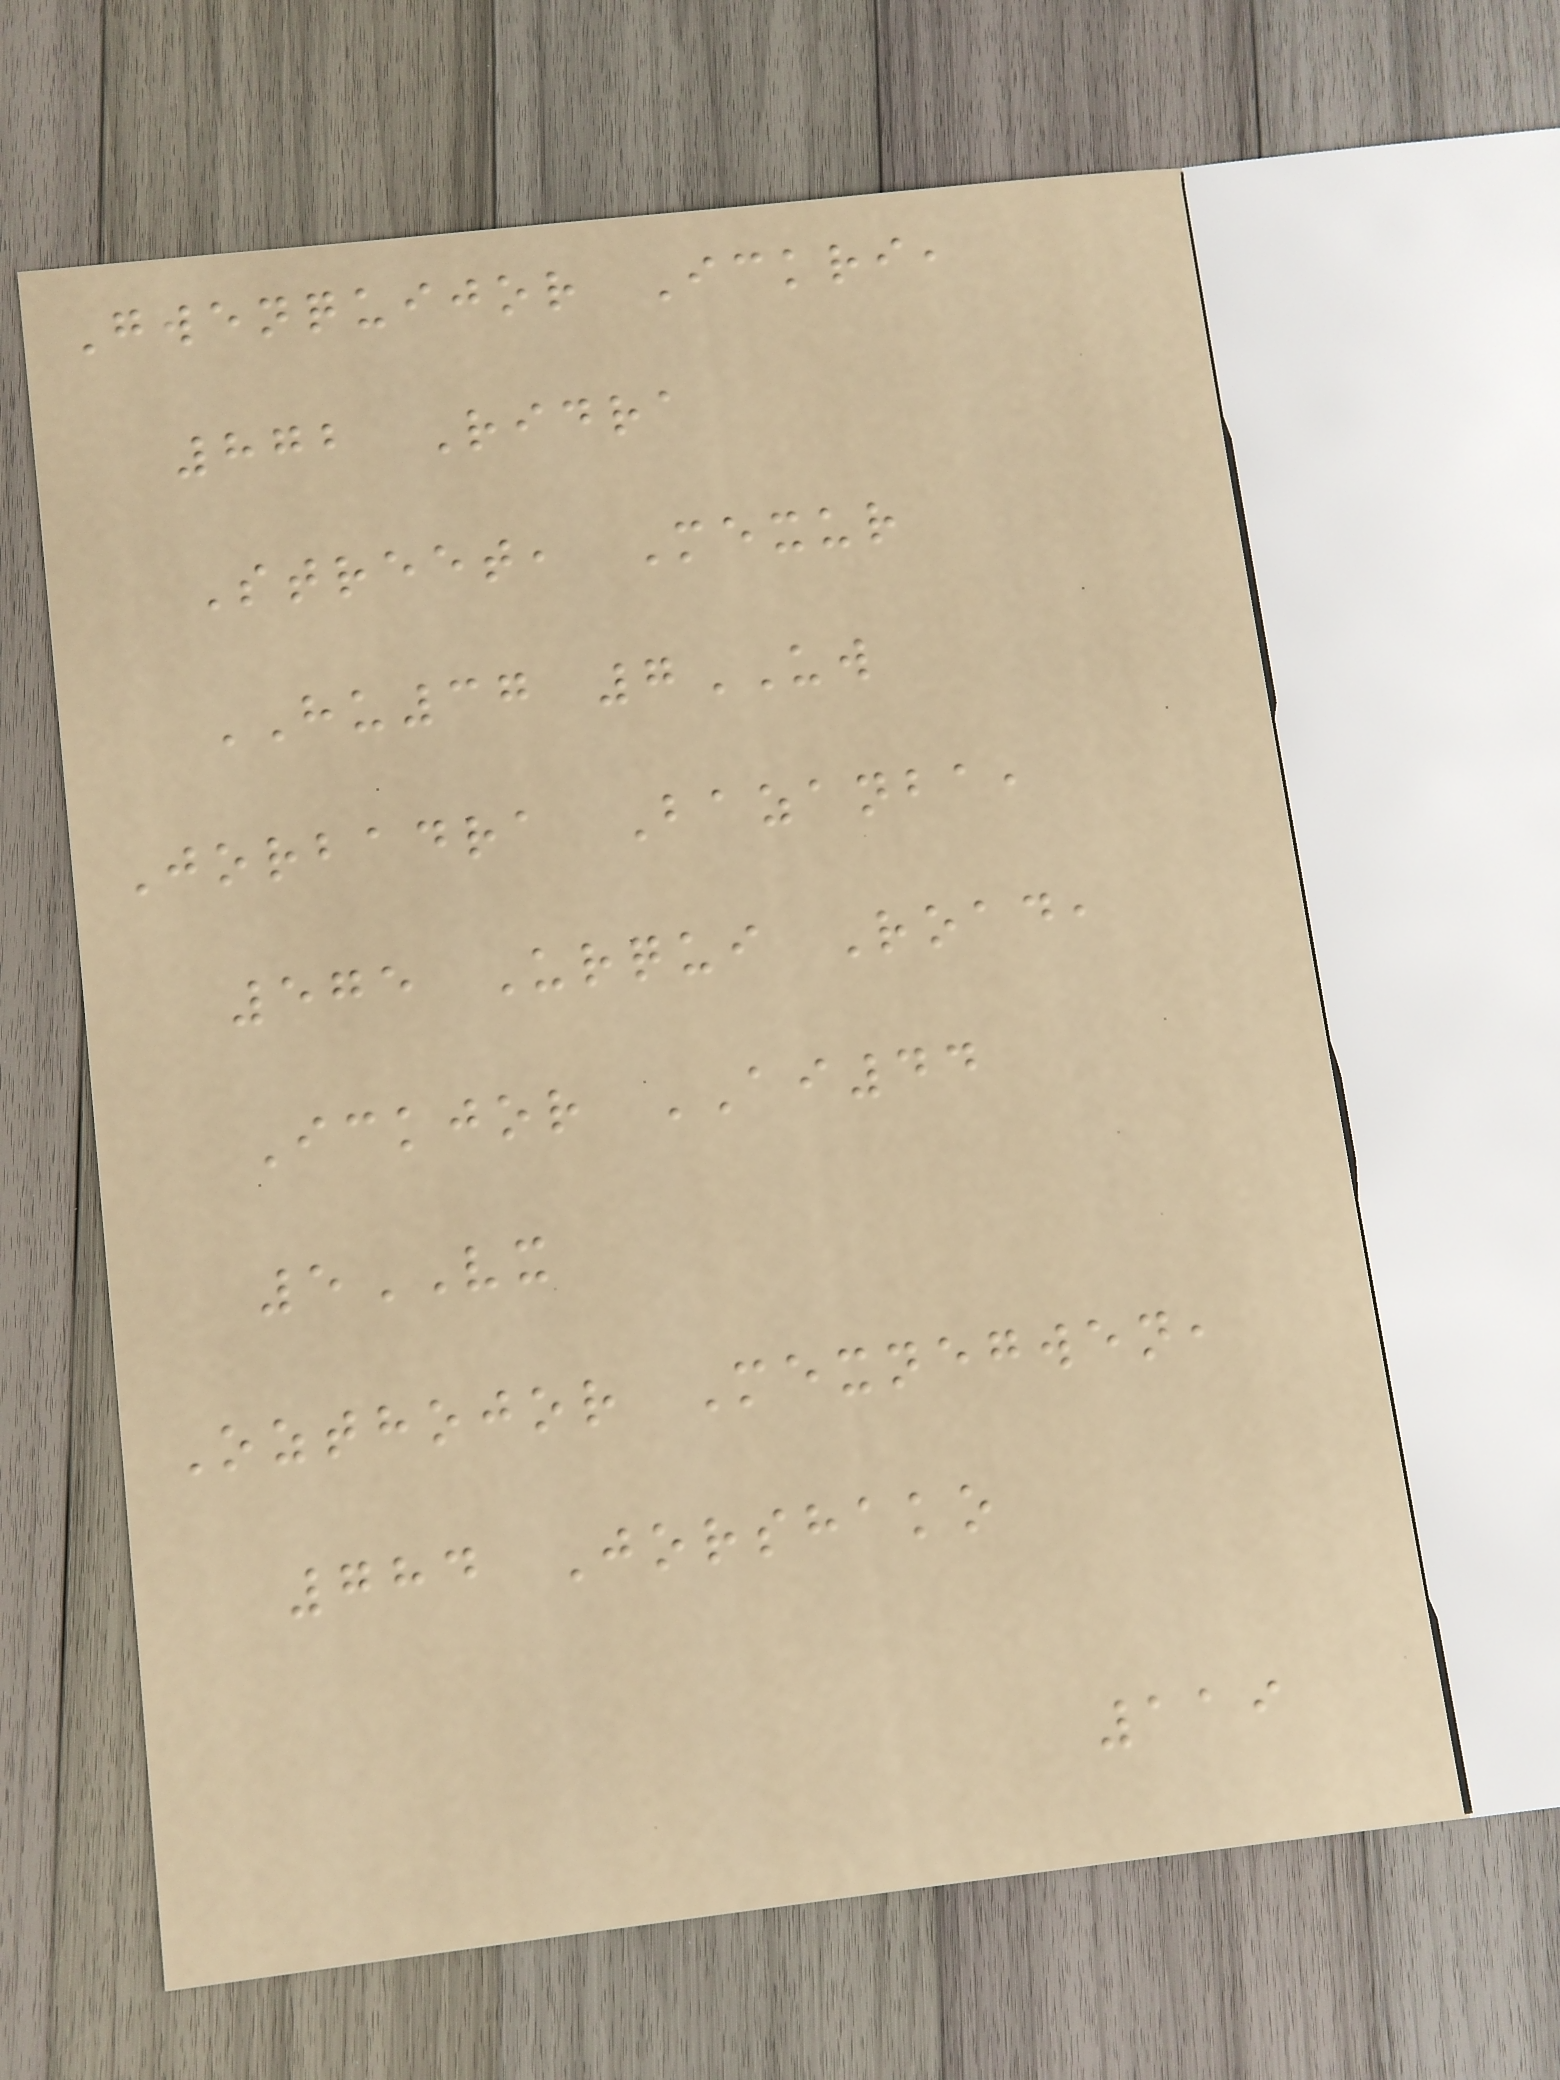Gwenquijor Ickri,
872 Ridra
Street, Mexur
HU37 7UW
Jorbadra Bazanba,
575 Urqui Road,
Ickjor AI44
5VX
Ozthojor Mexnegwen,
784 Jorshako
119
